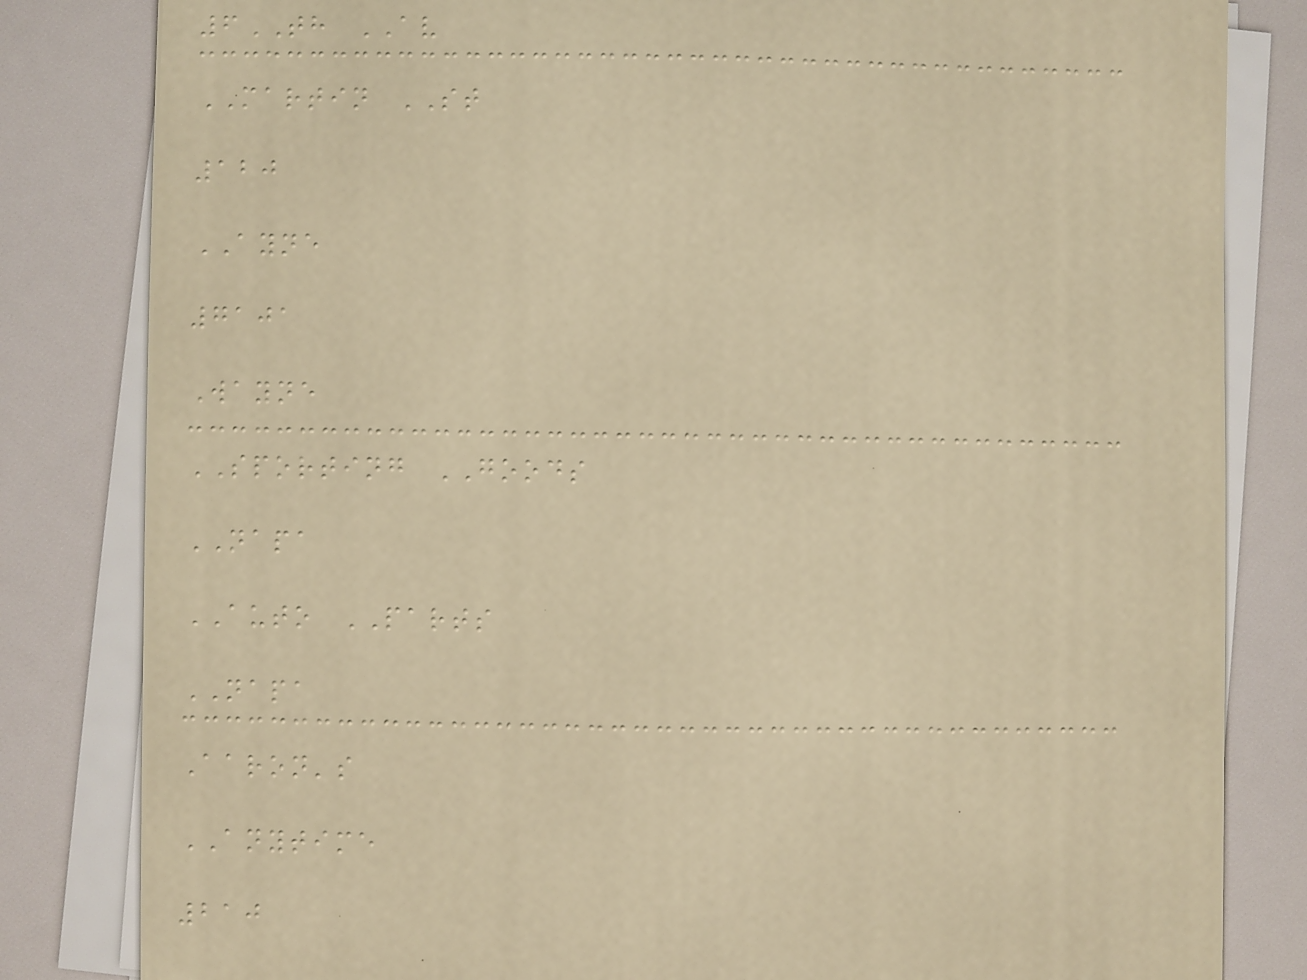6TH AV
MARTIN ST
120
AYNE
7101
Wayne
SPORTING GOODS
NAPA
AUTO PARTS
NAPA
Aaron's
ANYTIME
210
